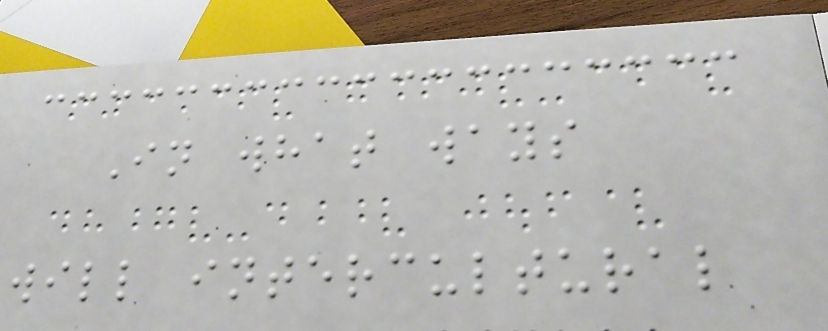In what ways
will intercultural
